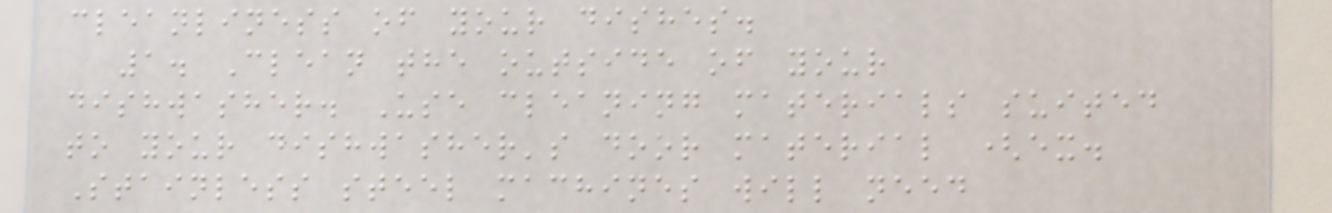cleanliness of your dishes.
1. Clean the outside of your
dishwasher. Use cleaning materials suited
to your dishwasher's door material (ex.
Stainless steel machines will need
